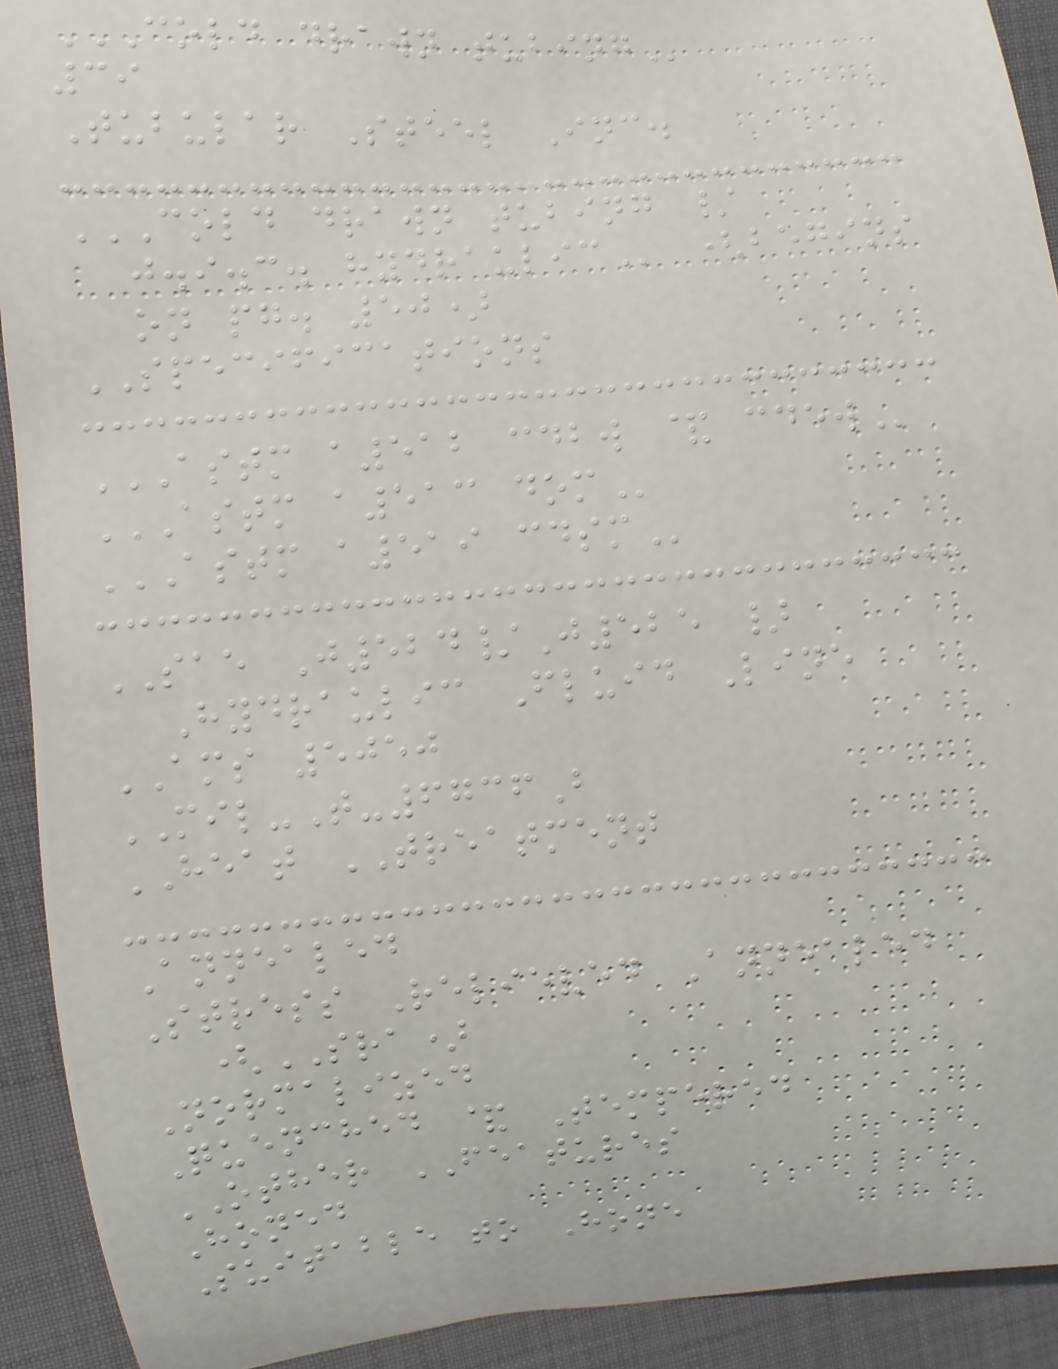COLD DRAWN TUBING
39
Tubular Steel Inc.
COLD DRAWN TUBING /
J.I.C. HYDRAULIC (begins
on pg. 50)
SPECIFICATIONS
ASTM A512 CDBW & CDEW
ASTM A513 DOM
ASTM A519 CDSM
SAE J524/J525 }
Hydraulic Fluid Line
AMS 5050
MIL-T-6736B
HEAT TREATMENT
Annealed
Stress Relieved Annealed
(SRA)
Normalized
Quenched & Tempered
OTHER FEATURES
Honed
Suitable to Hone
